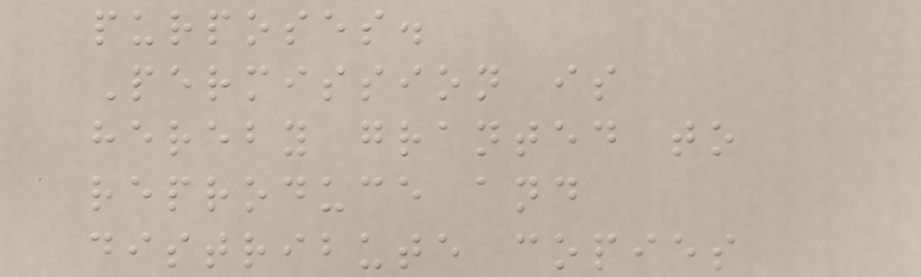purposes.
Permission is
hereby granted to
reproduce and
distribute copies
